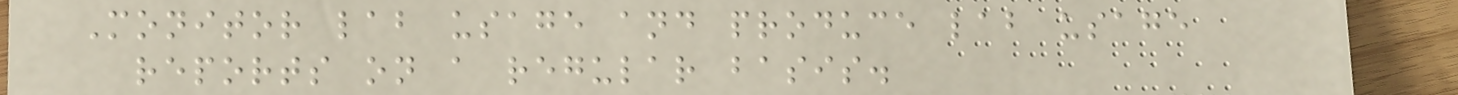Monitor lab usage and produce lab usage
reports on a regular basis.
